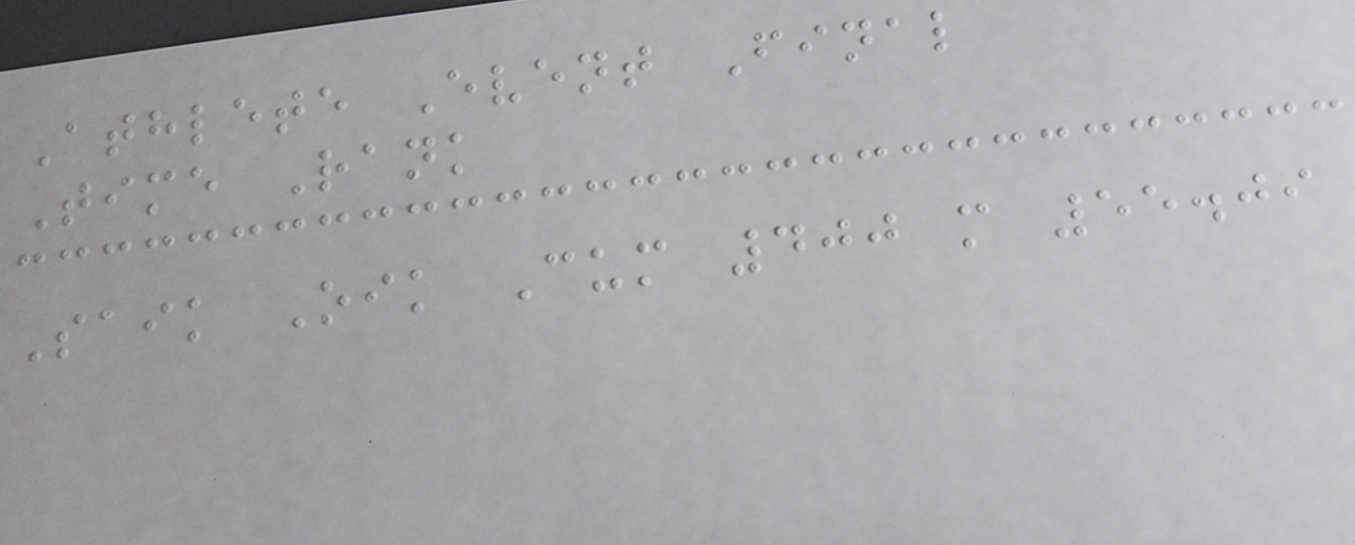Athlete Event Final
Time Rank
Saik Oik Cum 400 m 55.09
